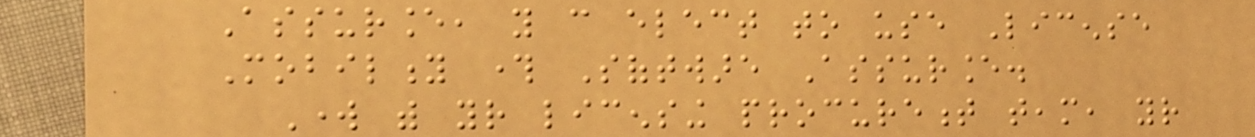Assurance, you can elect to use License
Mobility through Software Assurance.
Work with your licensing procurement team, your
